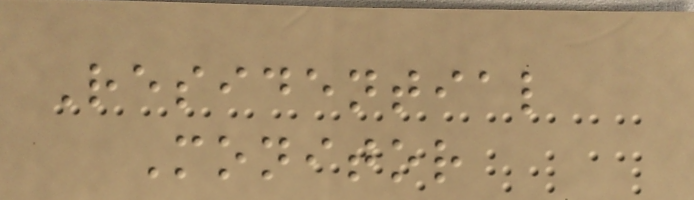Residential
Monitor
